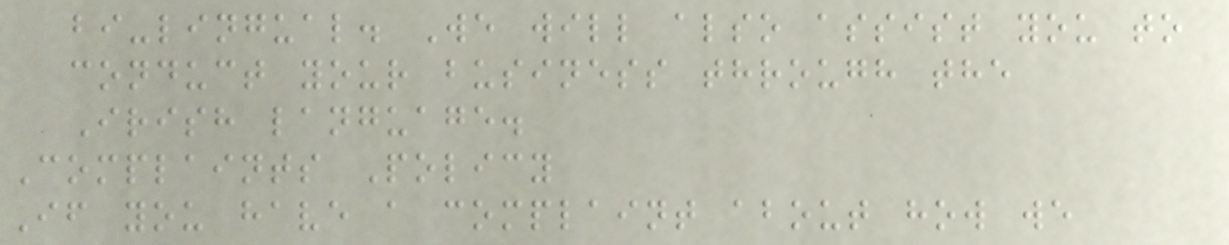bi-lingual. We will also assist you to
conduct your business through the
Irish language.
Complaints Policy
If you have a complaint about how we
